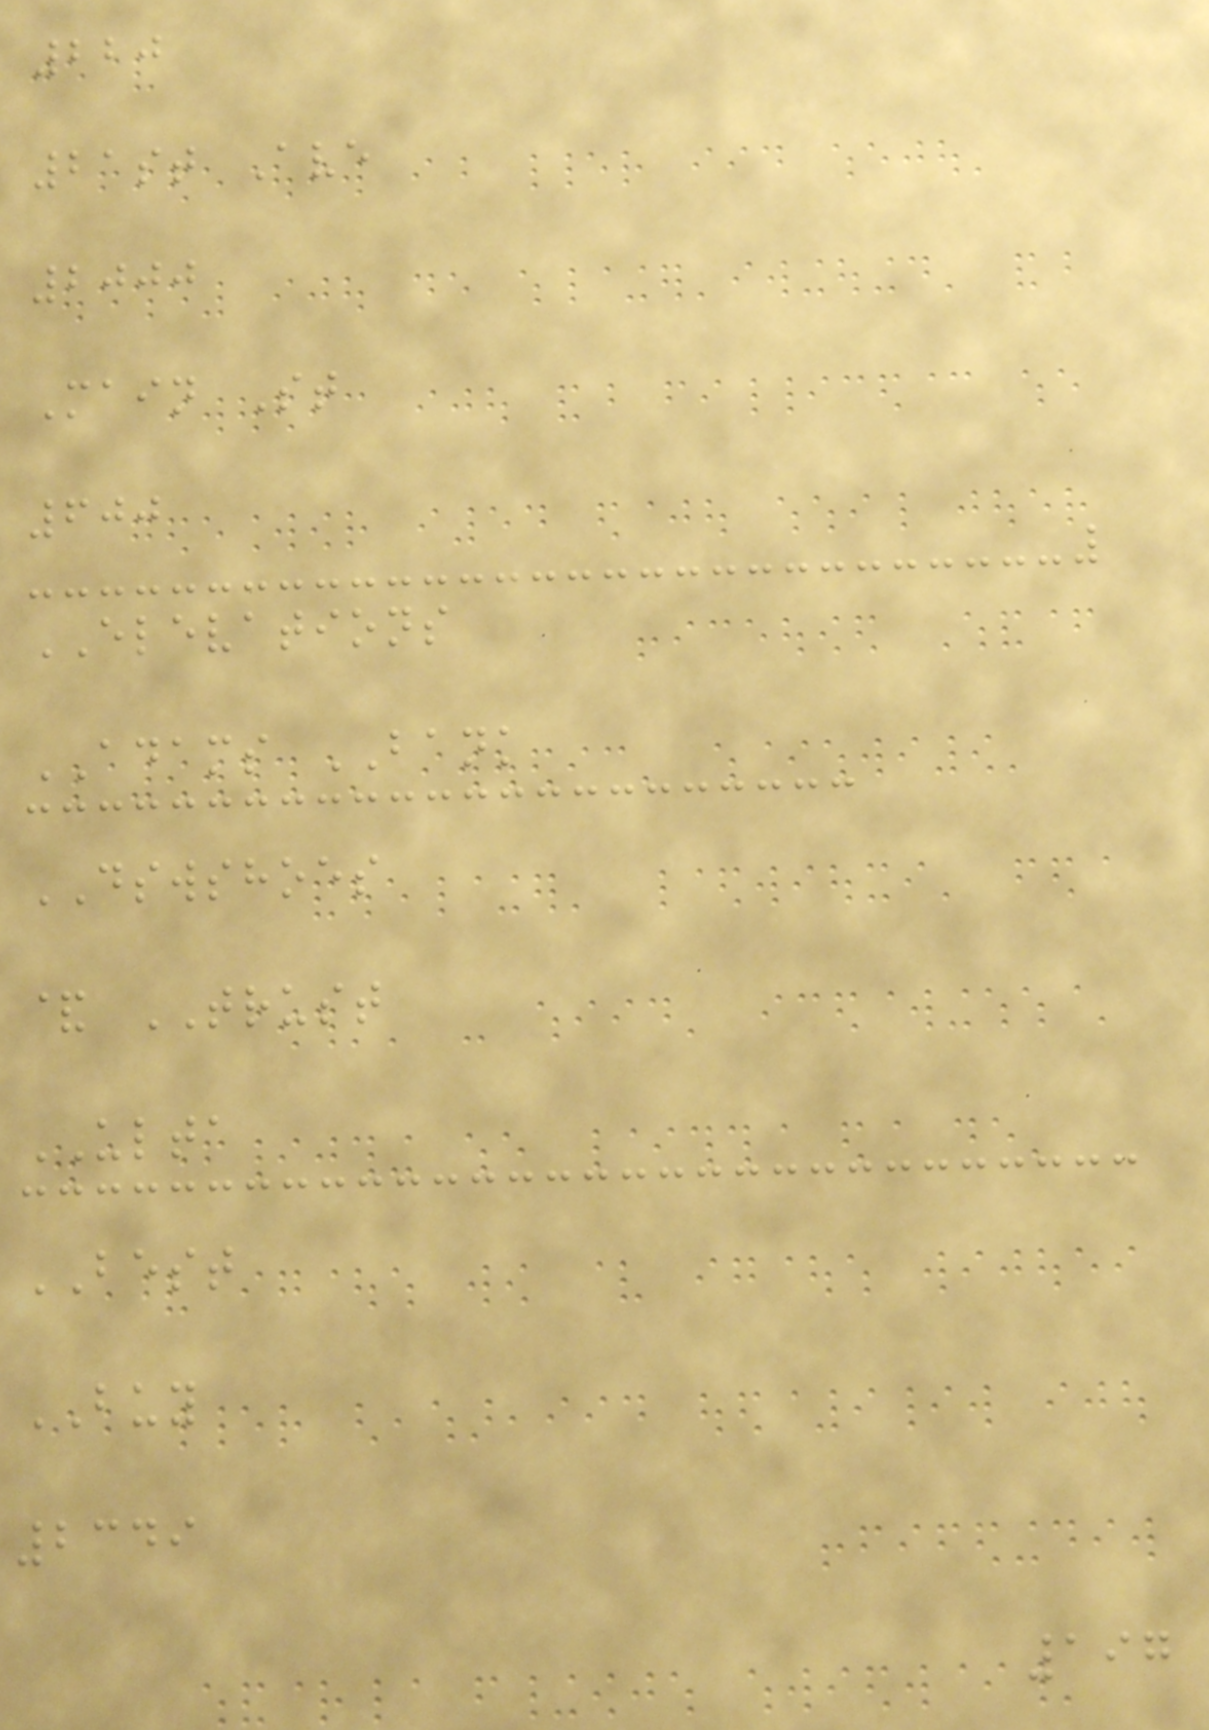220
21st Ave
2000
Main St
600
ELEVATIONS
ADAMS BANK
DSWSHOES
& TRUST
ULTA
BEST
BUY
2349
197
